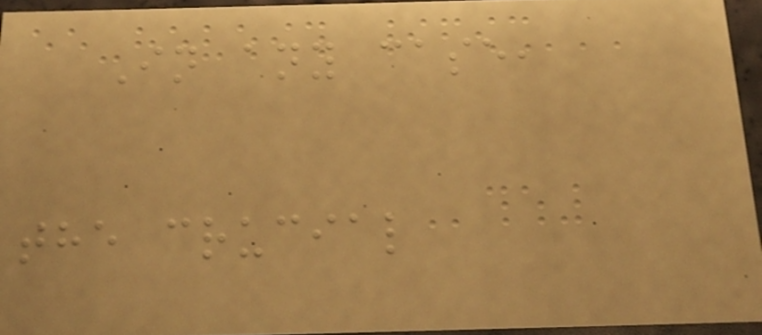In any case,
the crucial
